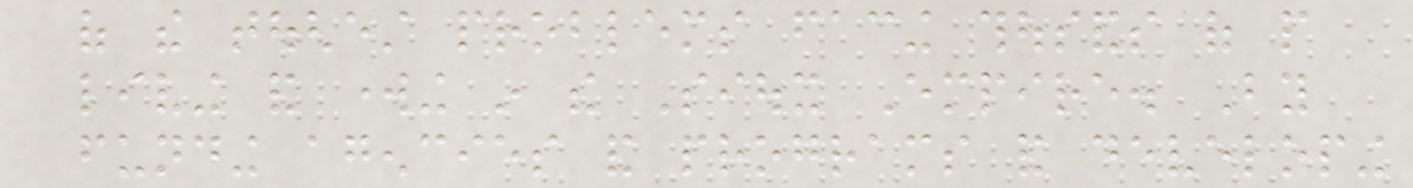of the toughest problems facing thousands of people
living and working in the Sioux Empire. By
funding agencies and programs and developing
